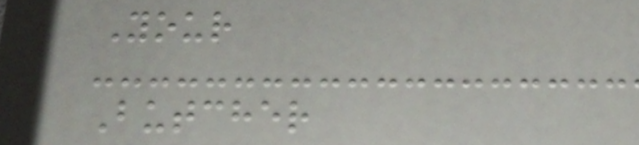Your
Butcher
